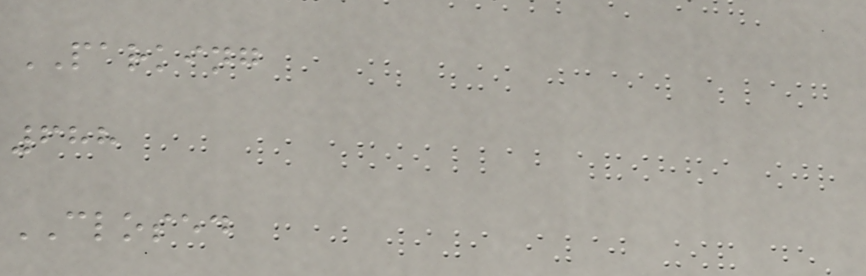PARKING
688
CLOSED
